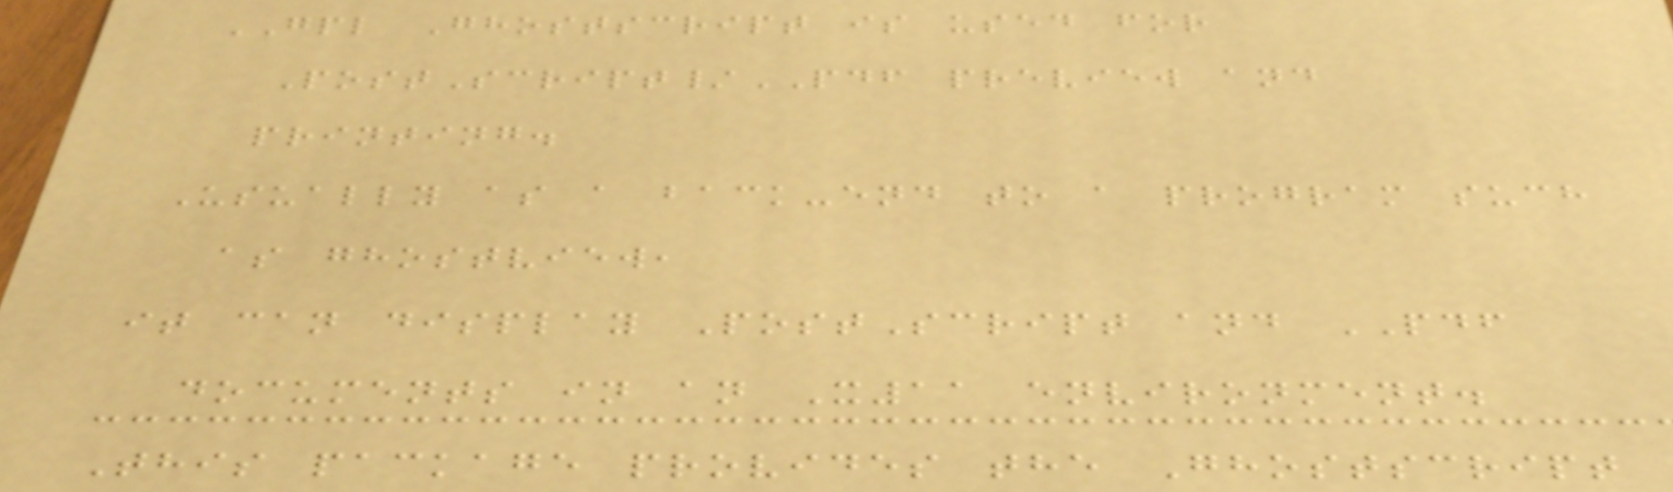GPL Ghostscript is used for
PostScript/PDF preview and
printing.
Usually as a back-end to a program such
as ghostview,
it can display PostScript and PDF
documents in an X11 environment.
This package provides the Ghostscript
